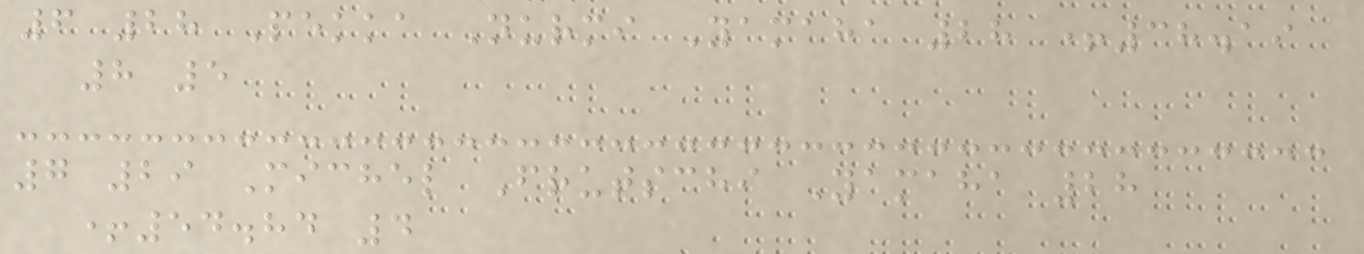6 28 Pekka Nurmi Yamaha 28 +38.19
8 5
7 29 Michel Frutschi Yamaha 28
+54.84 4
